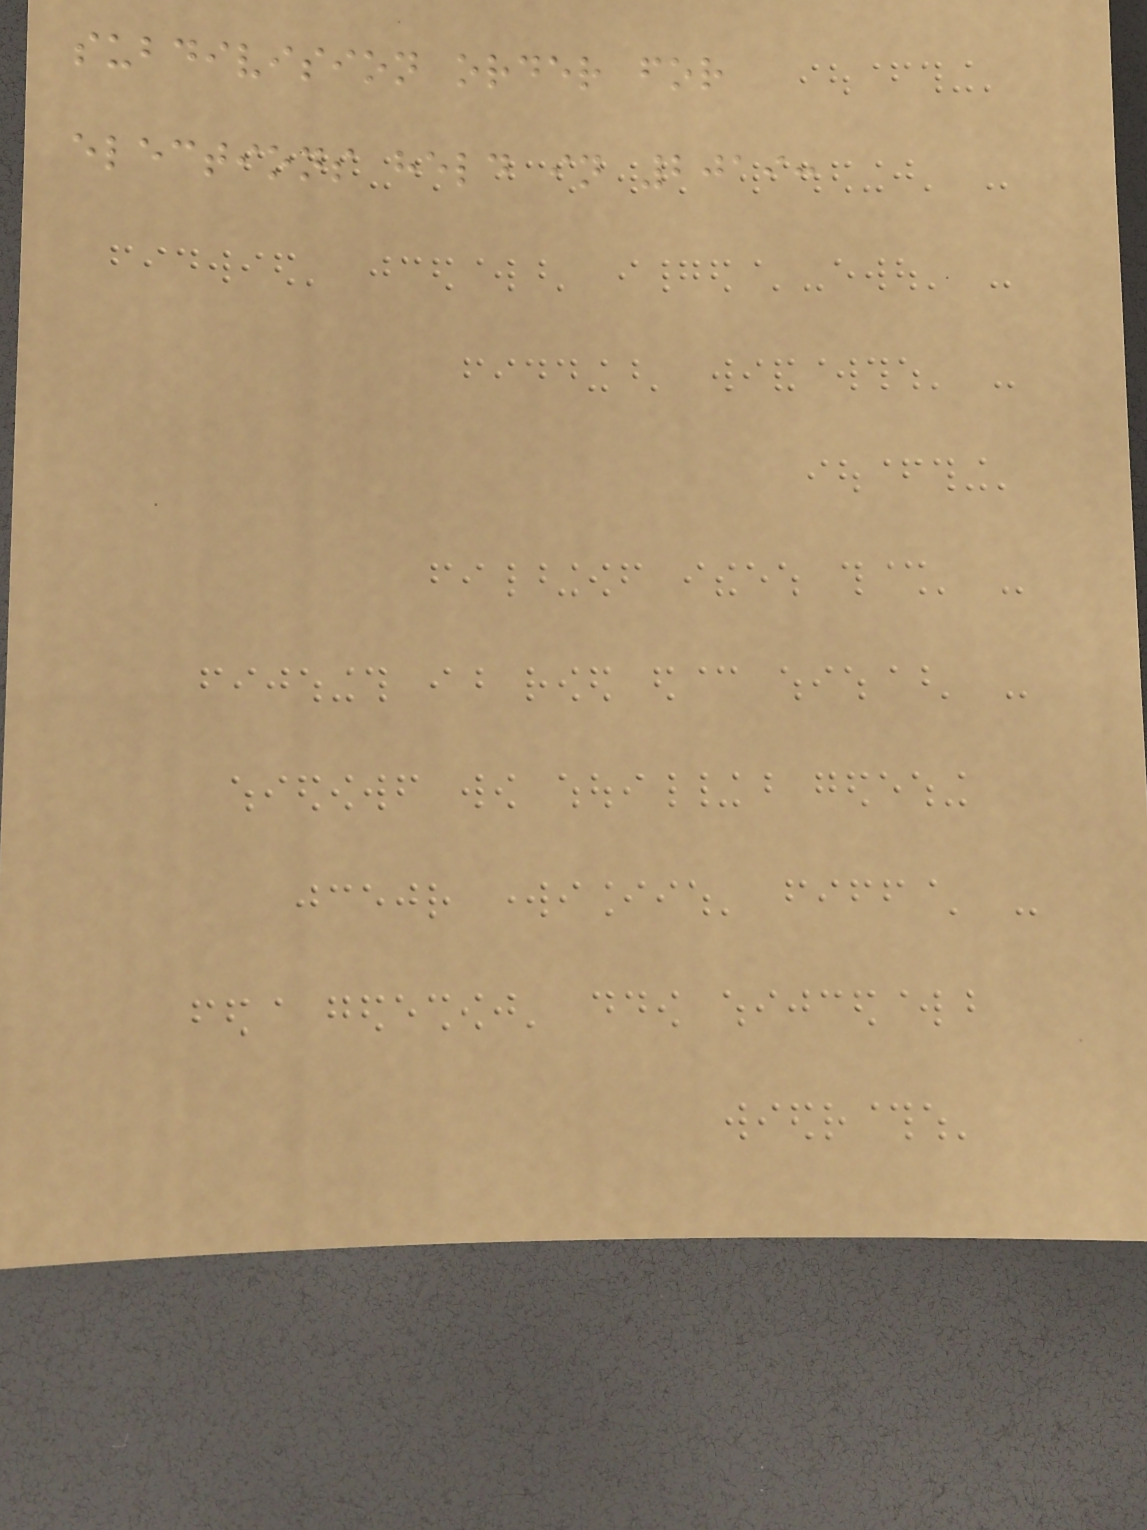subdivision order for
elections held in 2019:
